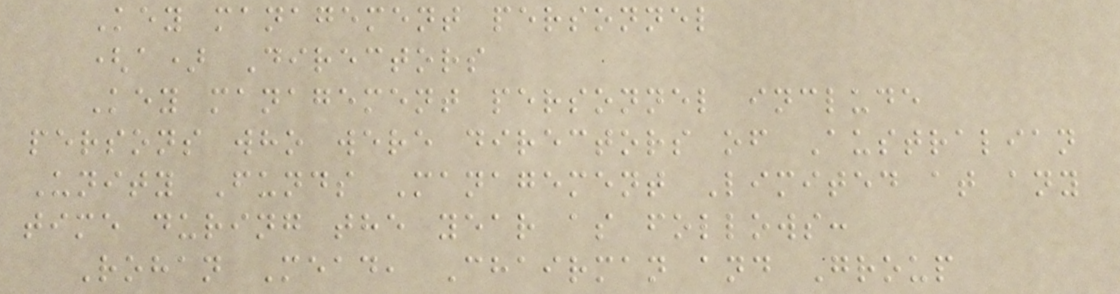Key management personnel
(a) Directors
Key management personnel include
persons who were directors of Australian
Unity Funds Management Limited at any
time during the year as follows:
Rohan Mead, Chairman and Group
